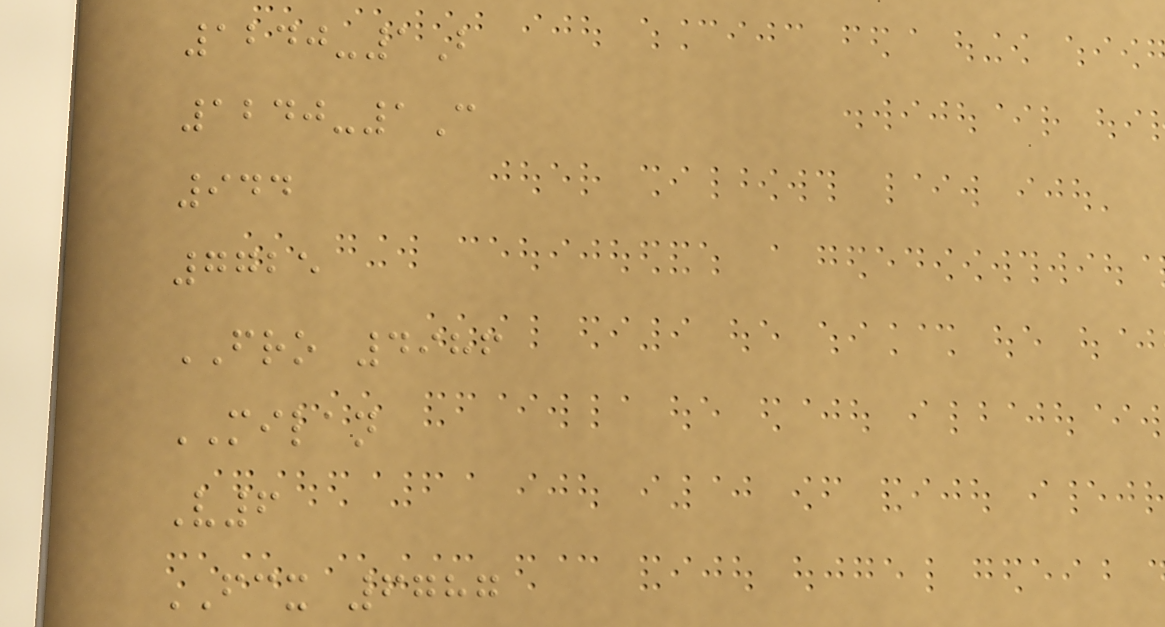1240-1B
1240-1C
944
7725
FRO 4986
MILAN
V6
FCX 6787
